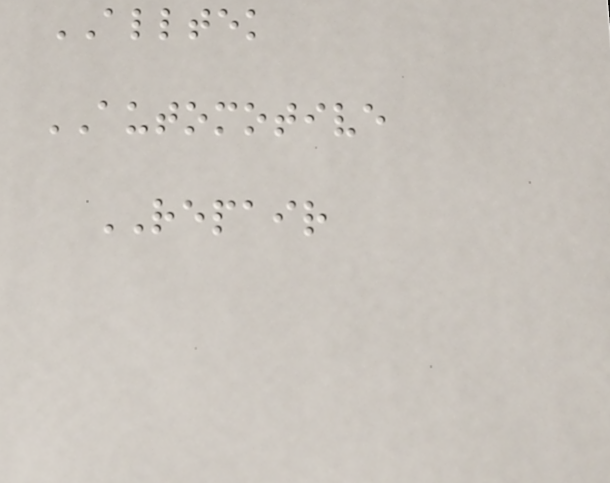ALLTEK
AUTOMOTIVE
REPAIR
